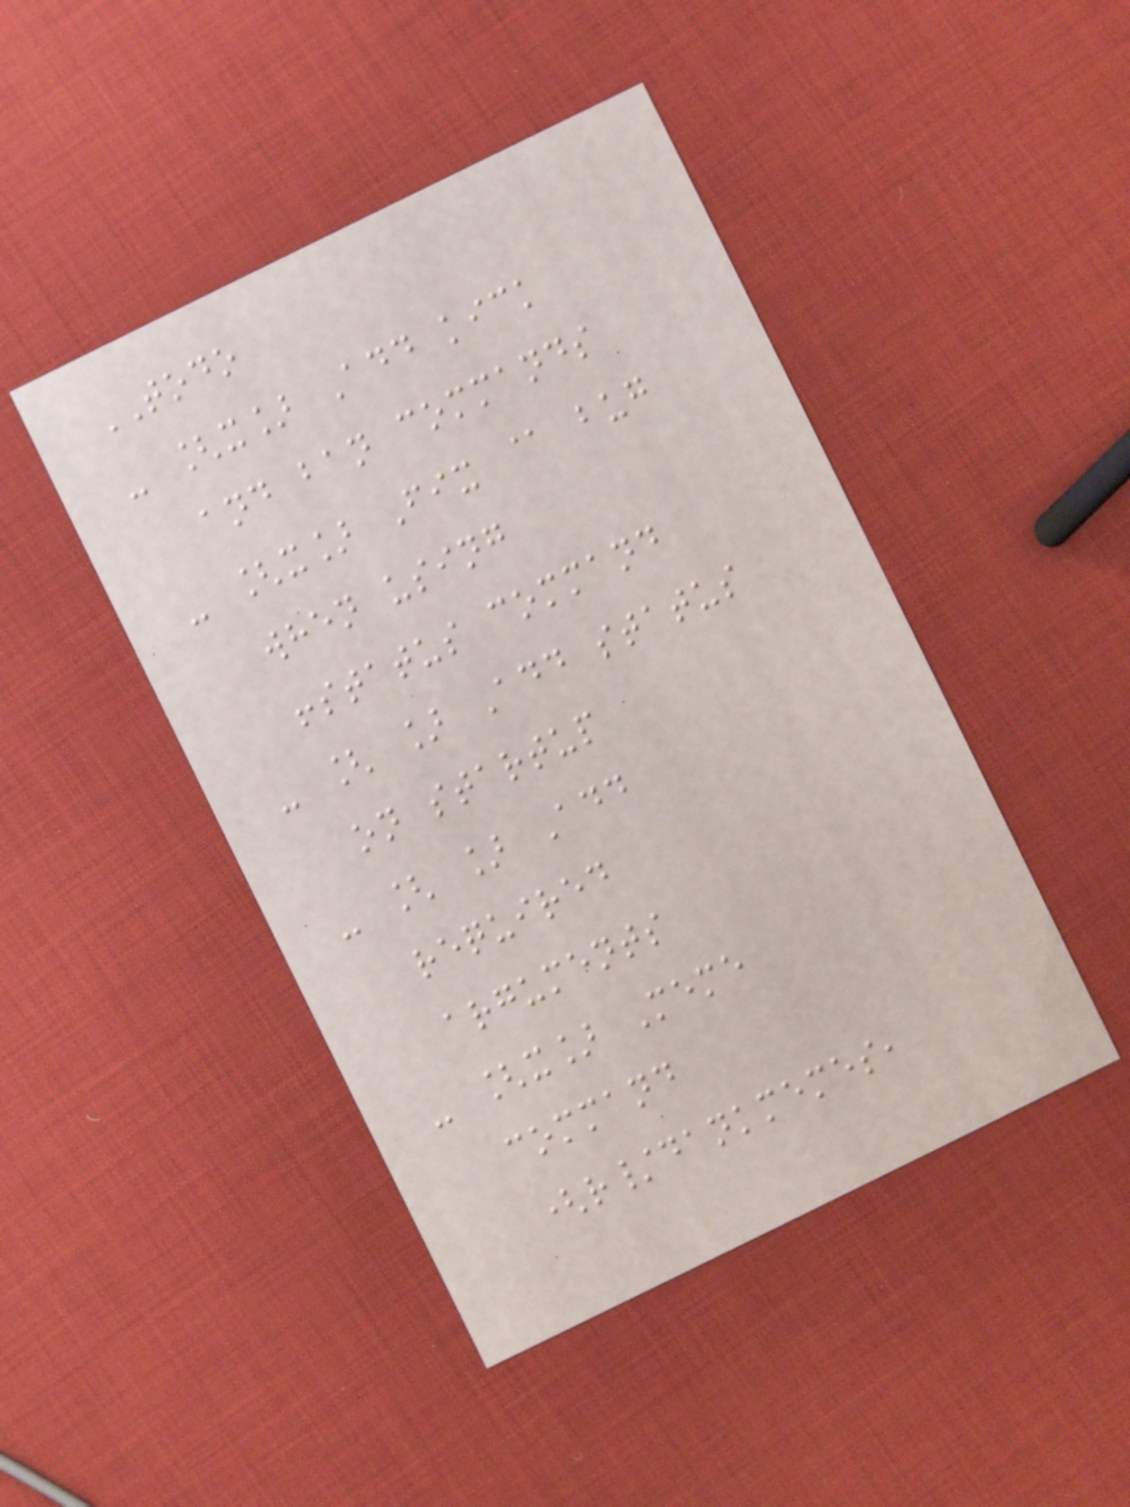TODO
- [x] Add kick
and ban commands
- [x] Fix @ bug
when using
!status command
- [ ] Add status
on startup
- [ ] Add
required
arguments
- [x] Meme
command
(r/dankmemes,
